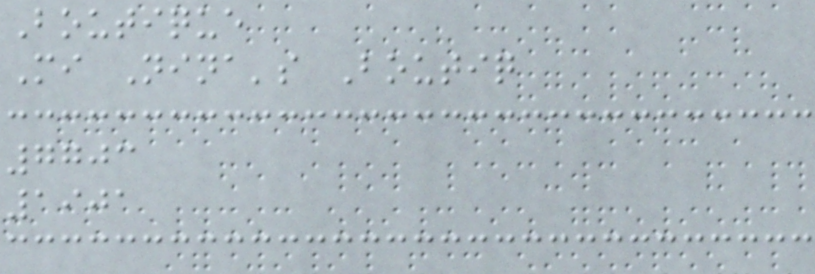Boutique
Mi Nina's Boutiq
7703
1901
